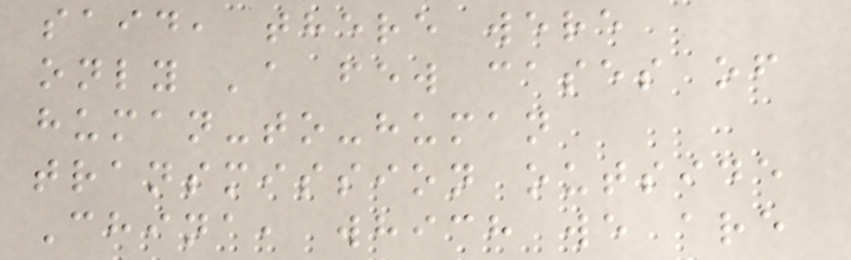said, there were
only 'a few cases of
human-to-human
transmission outside
China, which we are
